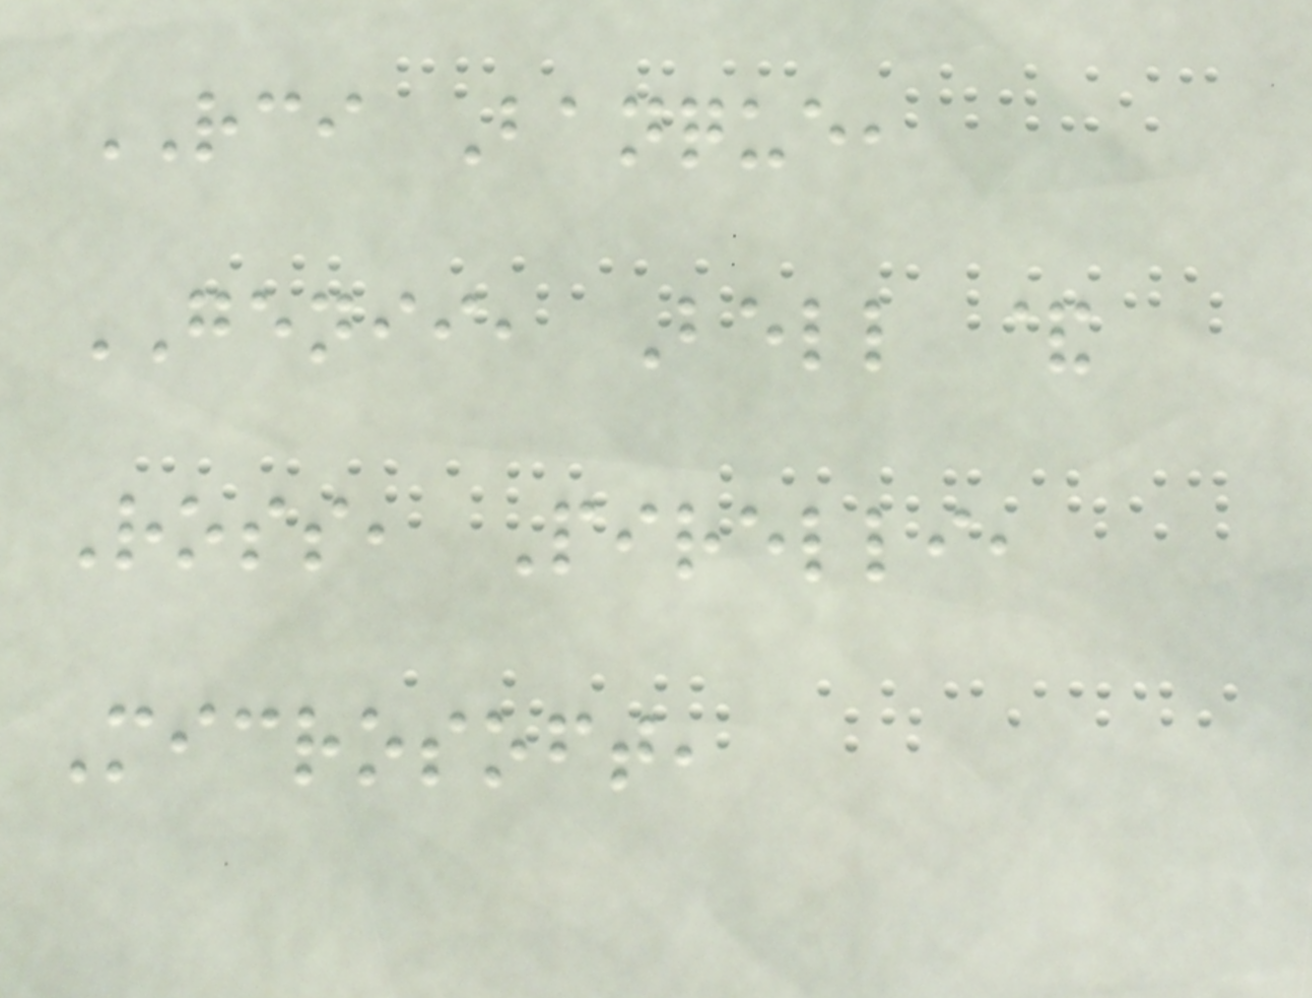RCI Banque,
GENII, Bell &
Ross, Pirelli,
Microsoft,
